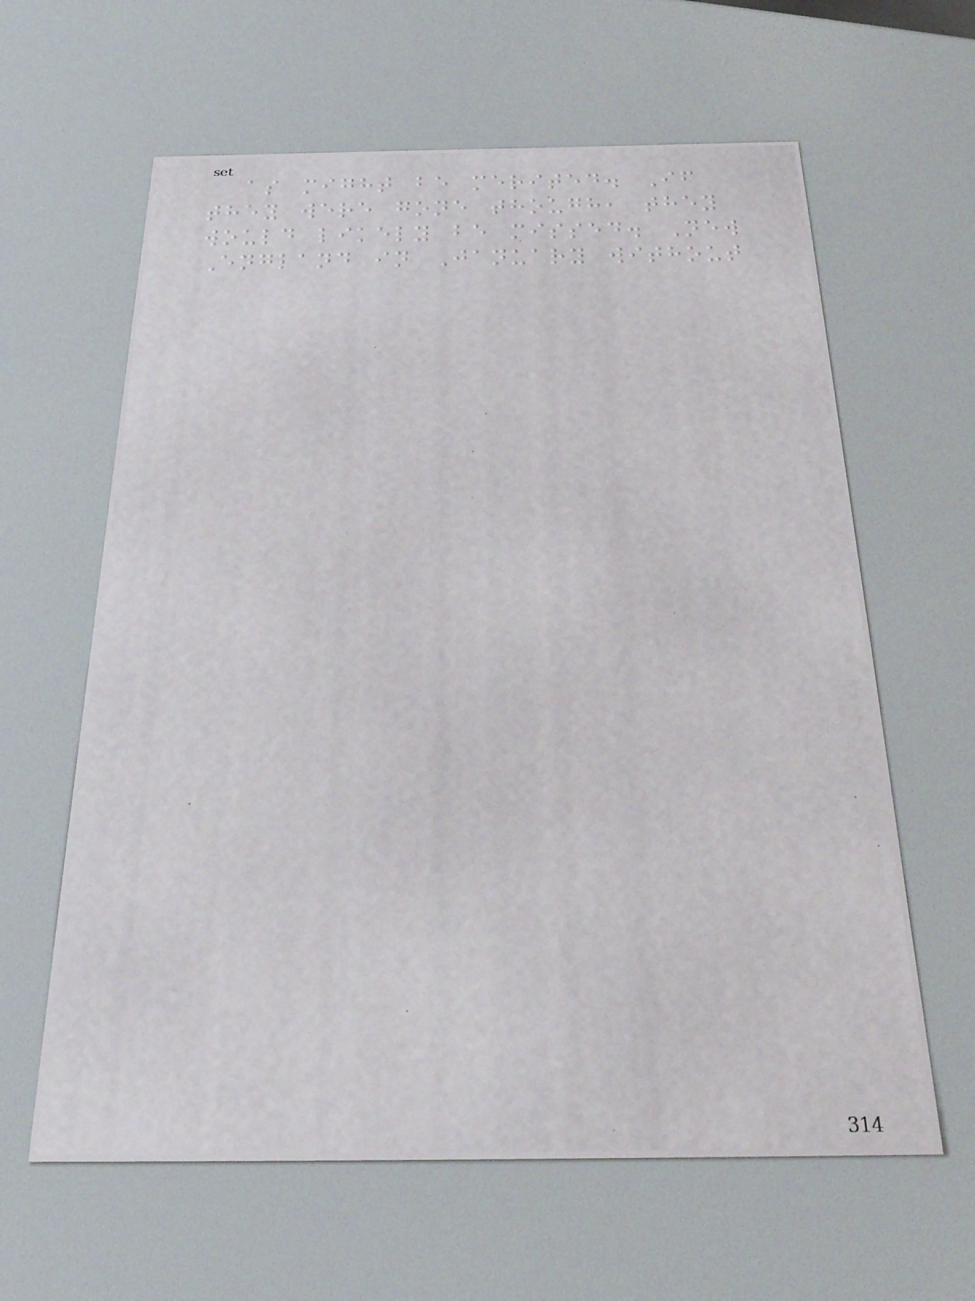as might be merited. If
they were gone though, they
would likely be missed. New
England in January without
